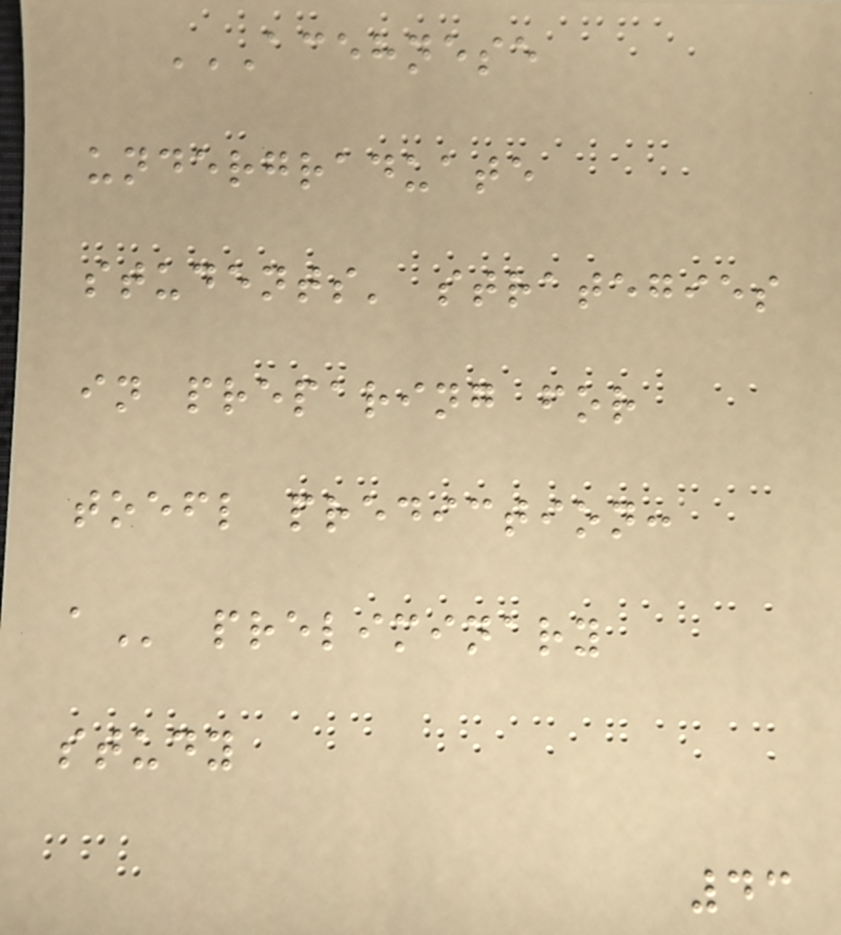ACEHNESE
UNDERGRADUATE
STUDENTS' STRATEGIES
IN PREPARING FOR
TOEFL PREDICTION:
A preliminary
study
43
